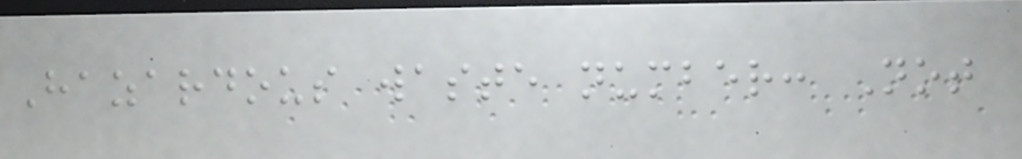Hazardous waste number: Not
